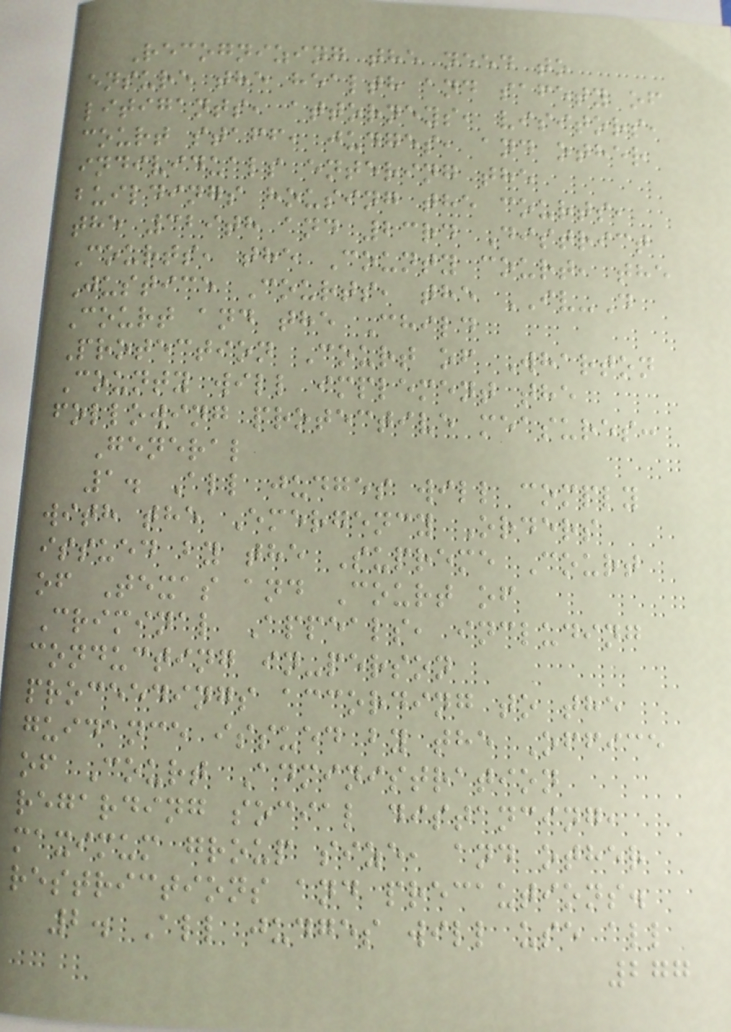Recognizing the need to
ensure the health and safety of
litigants, attorneys, visitors,
court staff, judges, and other
individuals entering the
buildings housing the courts,
the 329th and 23rd District
Courts, the County court, the
Justice Courts, the IV-D
Court and the Child
Protection Court of Wharton
County will implement the
following protective measures:
General
1. All judges will comply
with the Emergency Orders
issued by the Supreme Court
of Texas and Court of
Criminal Appeals, including
conducting in-person
proceedings according to the
guidance issued by the Office
of Court Administration
regarding social distancing,
maximum group size, and other
restrictions and precautions.
2. All judges will use all
277
